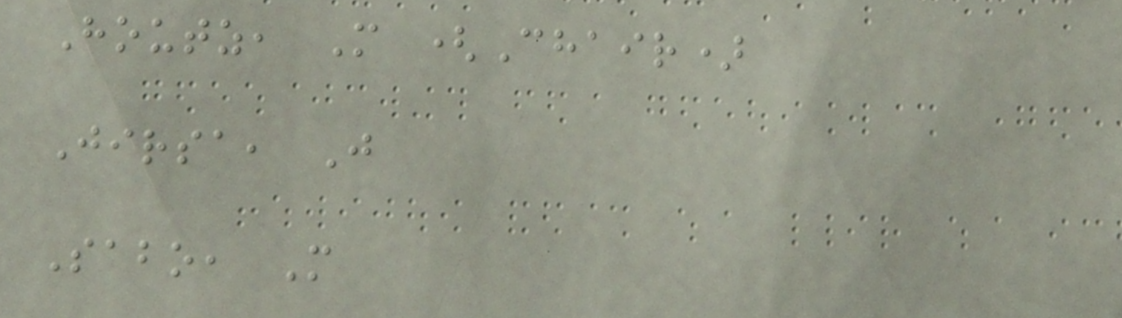Houtz, M (Chair)
Jirsa, J
Sabo, M
